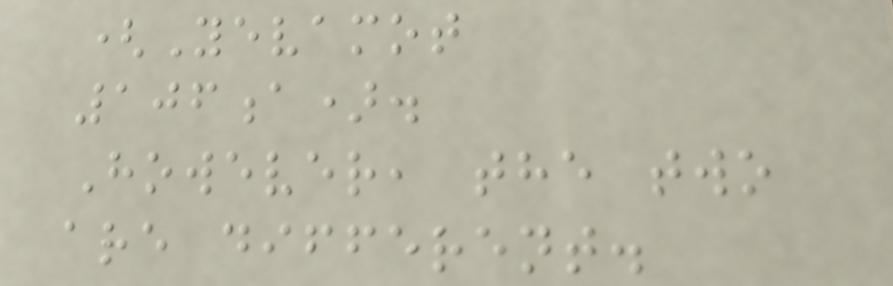(Yevamot
106a).
However, the two
are different.
